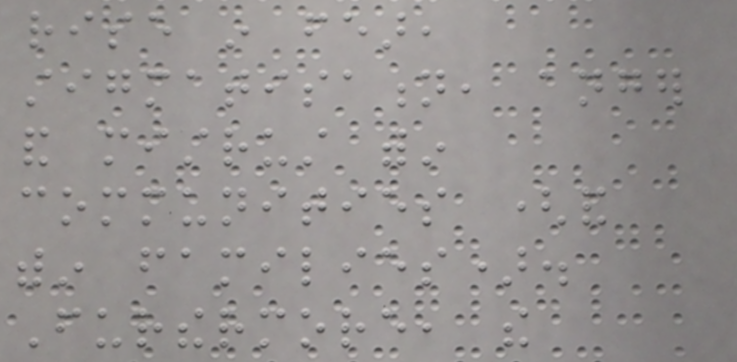rise in fear,
stigmatisation, anger
and mistrust within
communities (and
within families).
Furthermore, the
